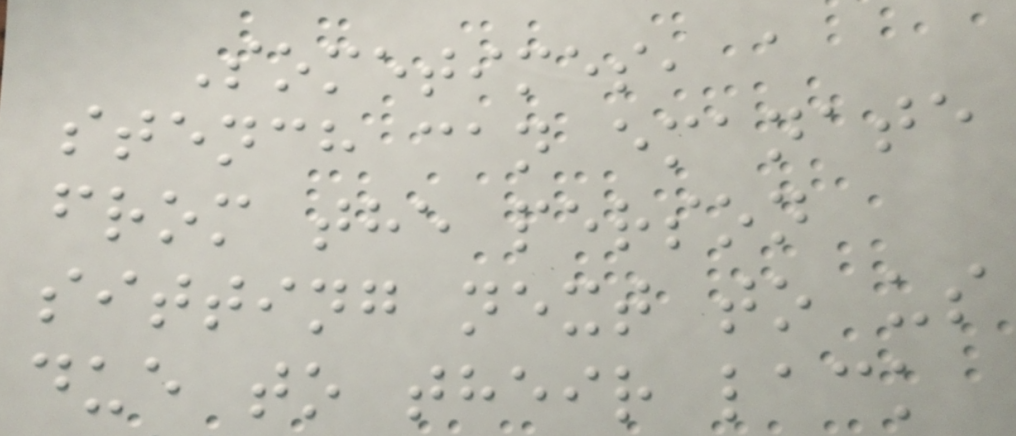Sometimes, a
stench can emanate
from the person
sitting next to us
due to their lack
